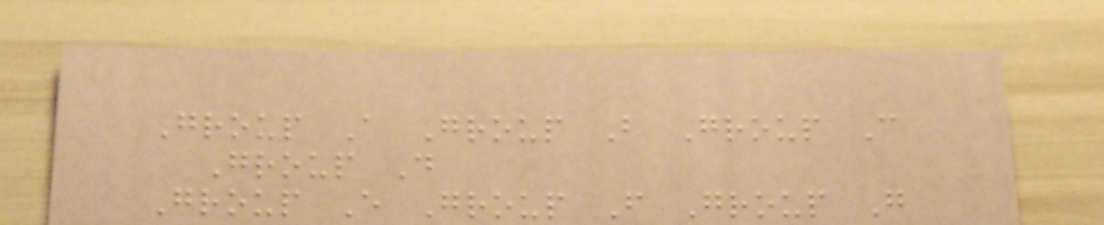Group A Group B Group C
Group D
Group E Group F Group G
